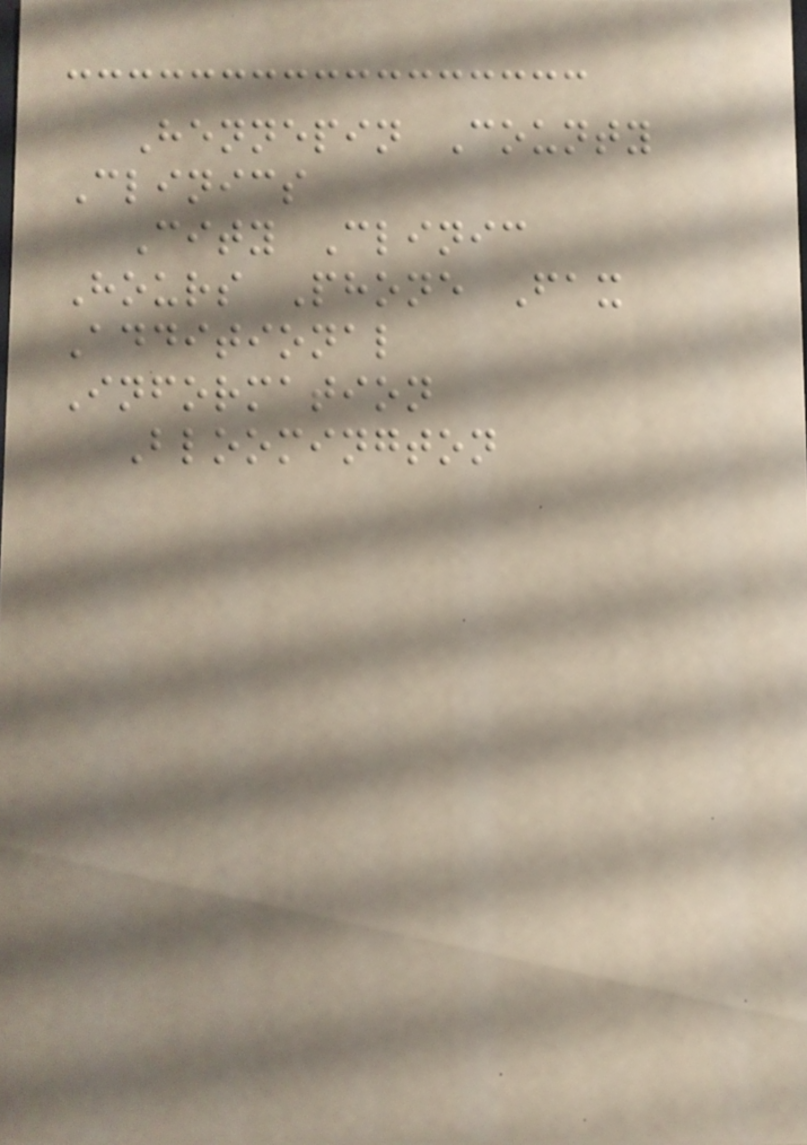Hennepin County
Clinics
City Clinic
Hours Phone Fax
Additional
Information
Bloomington
